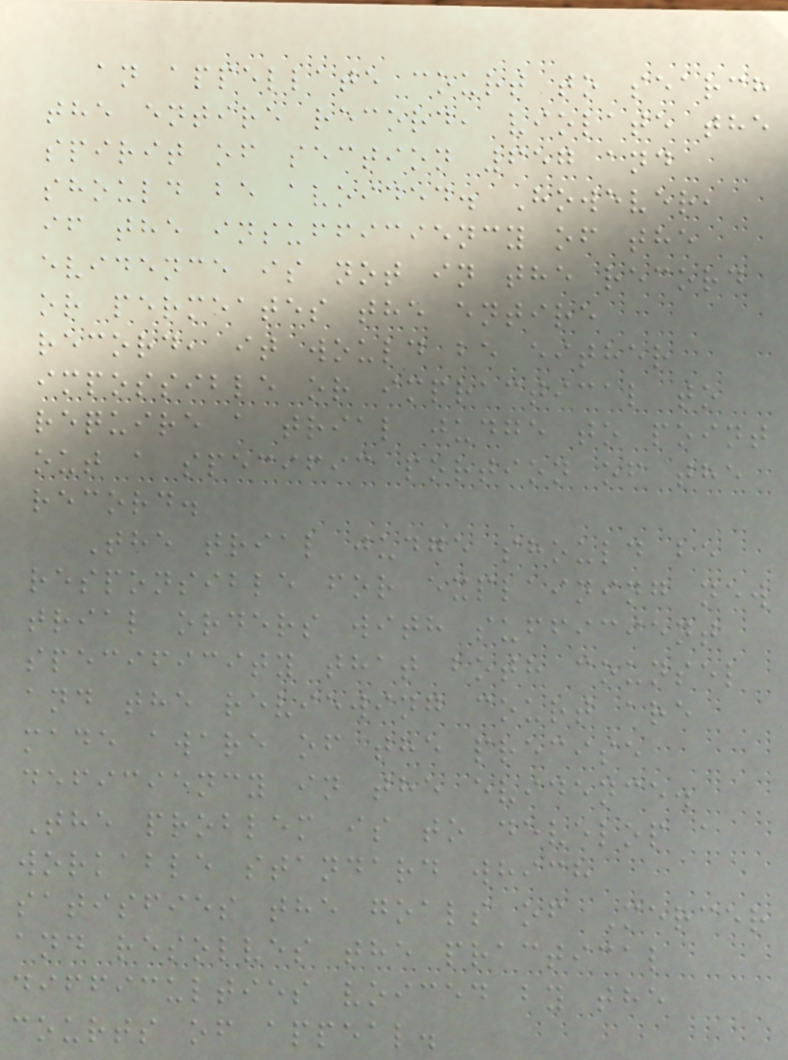an appellate court to search
the entire record, violate the
spirit of section 657 and
should be avoided. However,
if the insufficiency of the
evidence is not in the record
or permeates the entire
record, it would be either
impossible or impractical to
require a trial judge to point
out a specific portion of the
record.
The trial judge should be
responsible for explaining new
trial orders with sufficient
specificity that both counsel
and the reviewing court are
made aware of the precise
deficiency in the evidence.
The problem is to develop a
workable standard which
satisfies the goals of Mercer
and resolves the practical
difficulties voiced by the
courts of appeal.
